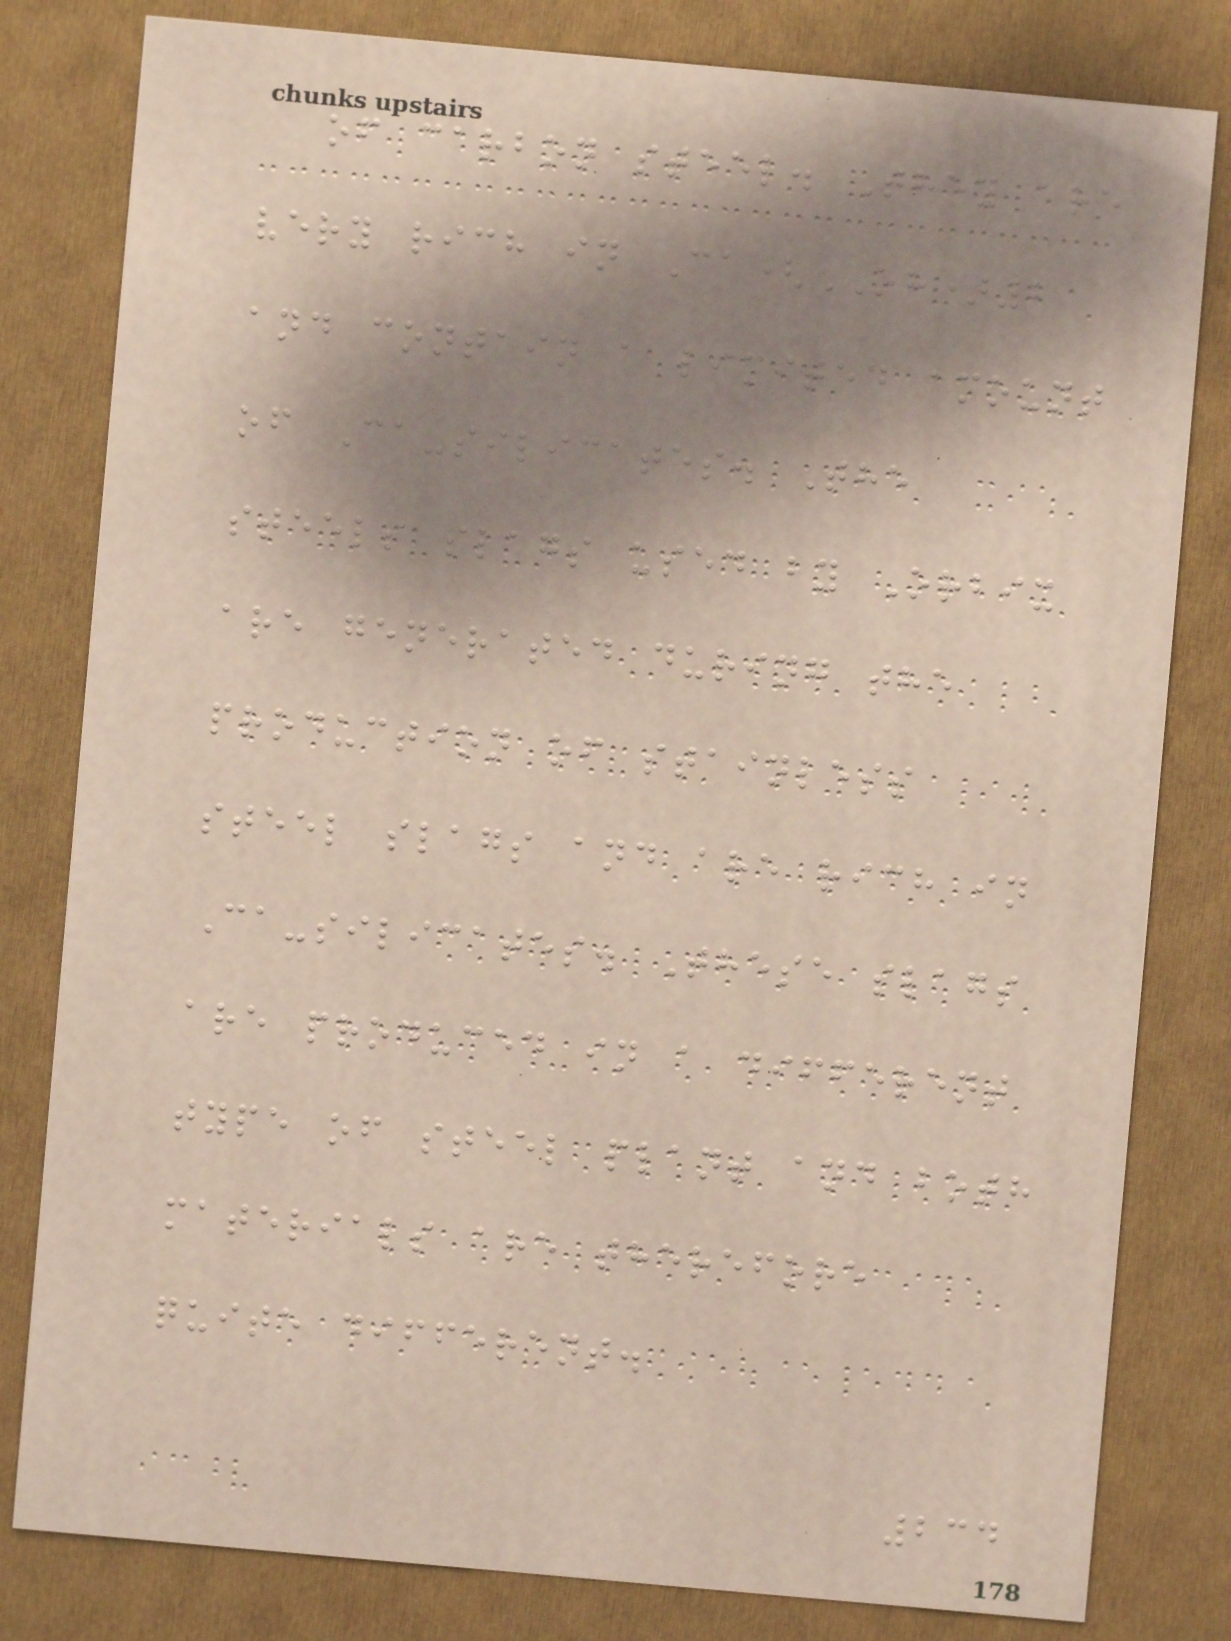of carbon steel. They are
very rich in Ca(OH)2
and contain a limited amount
of Ca-silicates. The
steels slags used by Orbix
are generated during the
production of stainless
steel slags and are rich in
Ca-silicates. These slags
are produced in a different
type of steel plant and both
materials are therefore
quite different.
234
